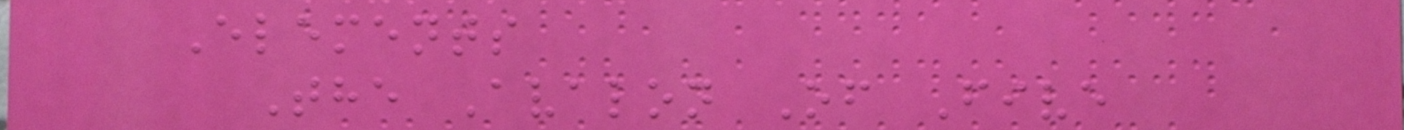Elements
The Avalon Of Five
